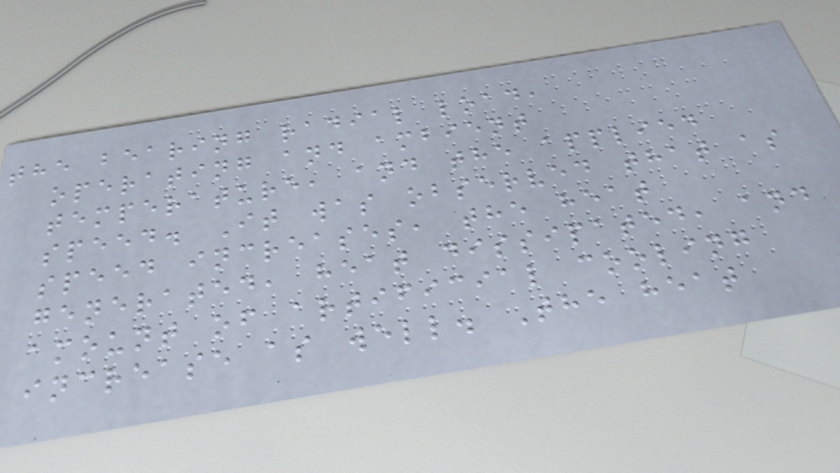the bearing radial load,
operating and ambient
temperature, and the applied
speed. It was observed that as
speed increases, the heat
generated, heat dissipated, and
amount of artificial cooling
increase as well. The heat
